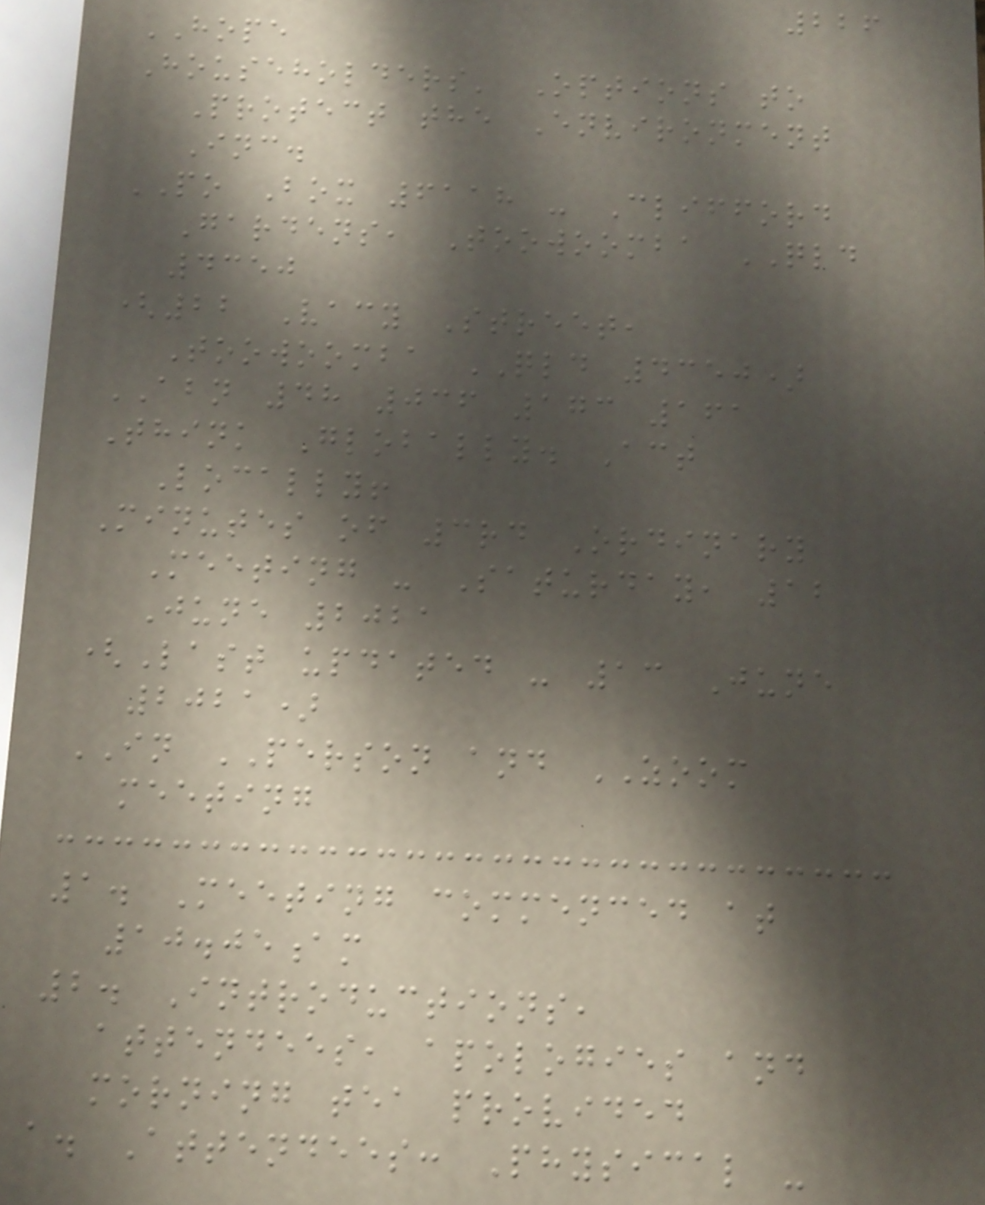226
HOPE
Householders' Options to
Protect the Environment
Inc.
PO Box 6118 - Clifford
Gardens, Toowoomba QLD
4350
(22 Vacy Street,
Toowoomba QLD 4350)
ABN 48 036 173 161
Think Globally. Act
Locally!
Minutes of 3rd Ordinary
Meeting - Saturday, 12
June 2021
(Last updated - 13 June
2021)
IN PERSON and ZOOM
meeting
1. Meeting commenced at
10.05am
2. Introductions,
attendees, apologies and
morning tea provided
a. Attendees: Physical -
